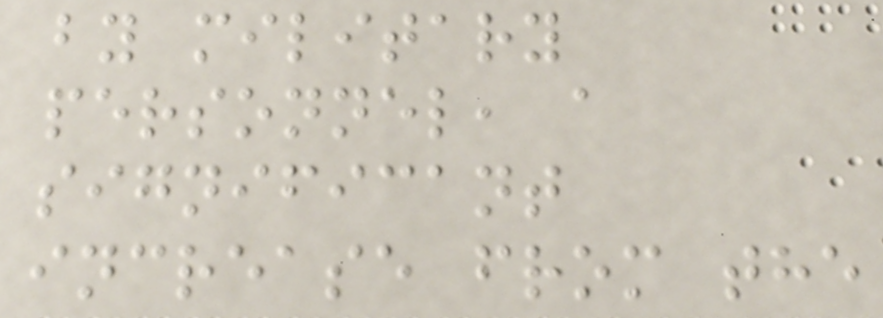by military
personnel, a
significant
increase from the
